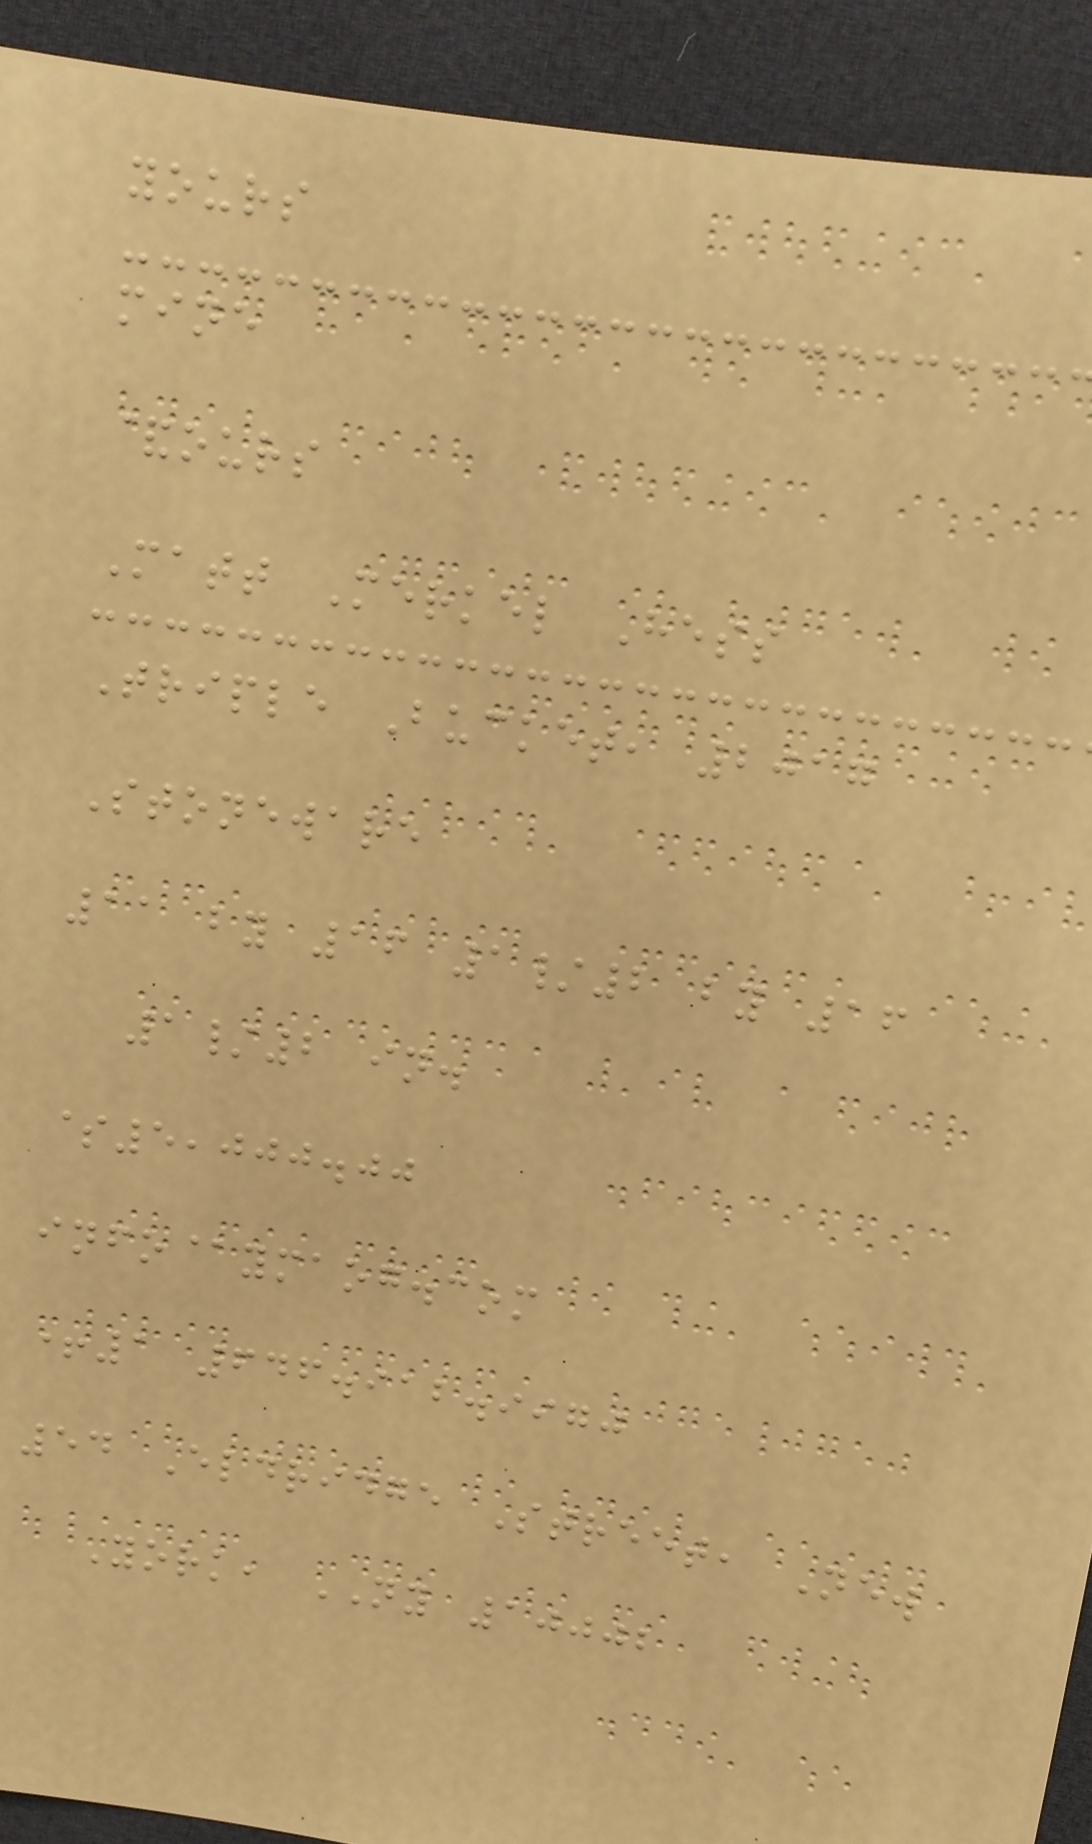yours
mine
&ours
Matt Merkel Hess
Triple Bucket, 2017
Stoneware
11 by 16 1/2 by 16
1/2 in.
$5,000.00
info@ymaog.com
+1 646.912.9970
54 Eldridge Street, New
York, NY 10002
